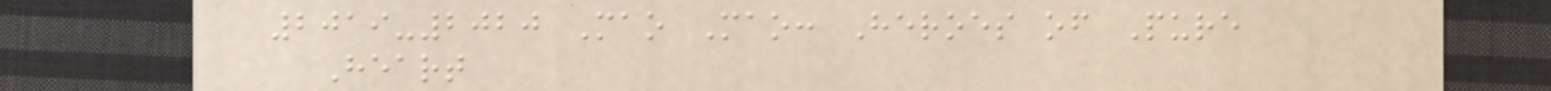2019-2020 Mao Mao: Heroes of Pure
Heart
